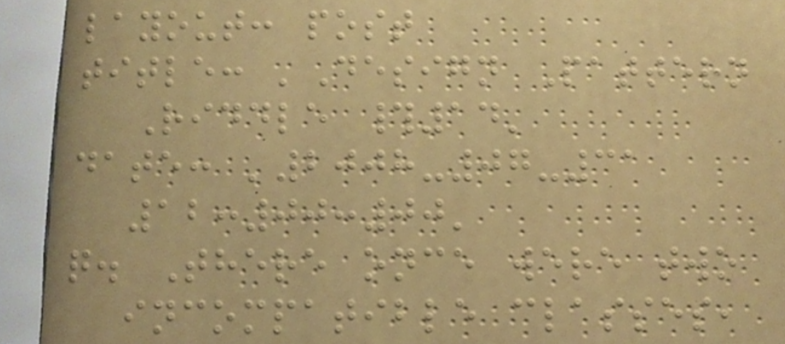layout: post
title: 'Design Pattern
Riddle #14'
date: '2008-07-31
12:00:00'
q. There once were two
incompatible classes,
